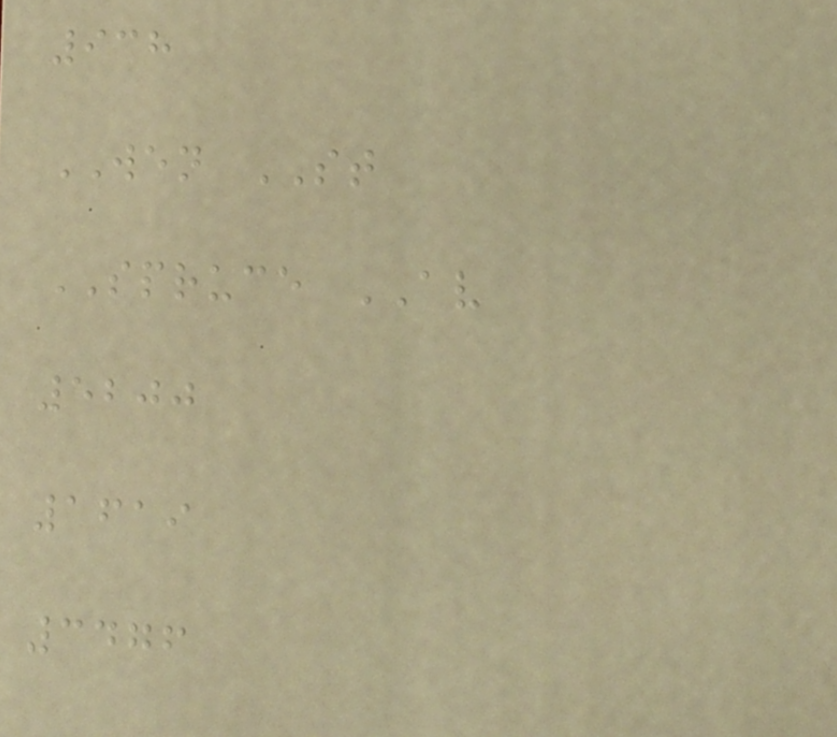938
WEN ST
SPRUCE AV
5200
1619
3476
